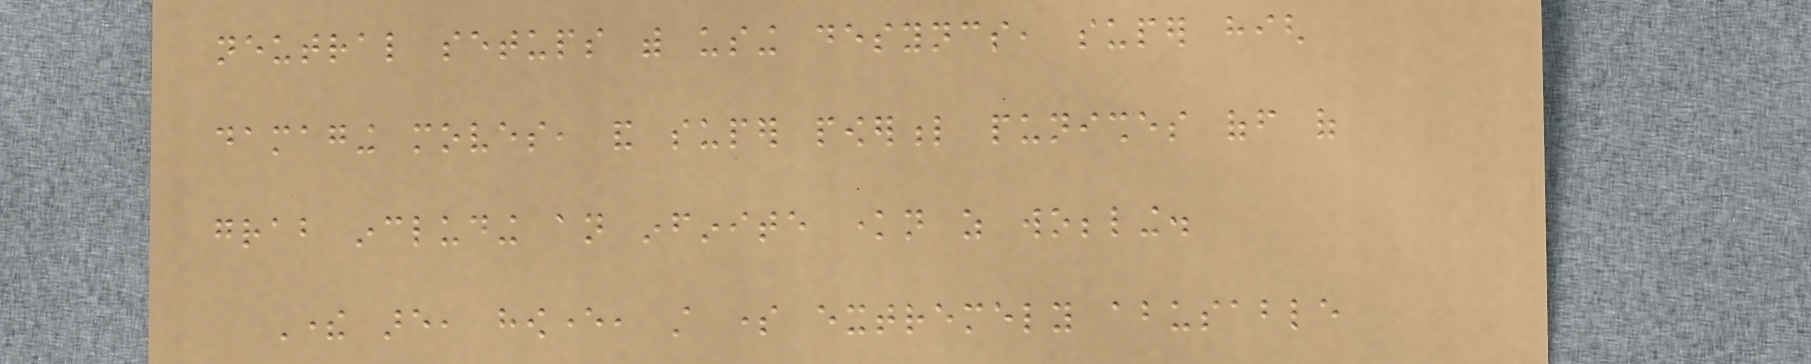neutral setups with using desyncs, super high
damaging moves, and super powerful punishes off of
grab including an infinite known as wobbling.
There are, however, still some extremely abusable
